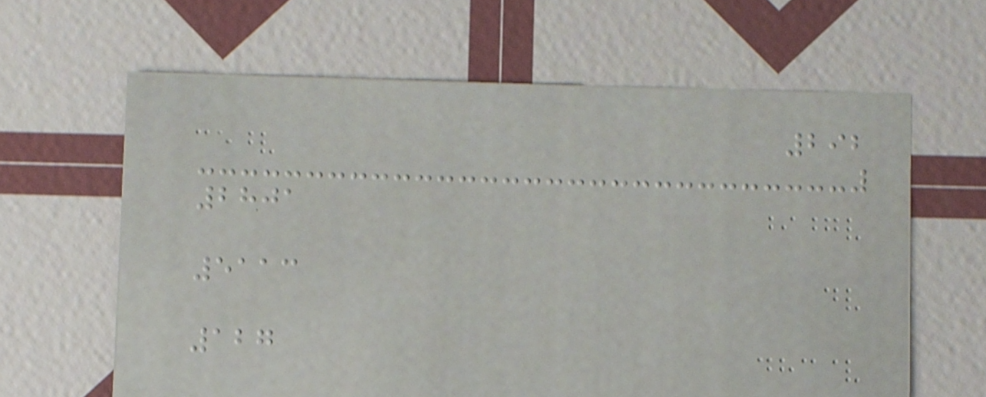292
2801
5113
127
